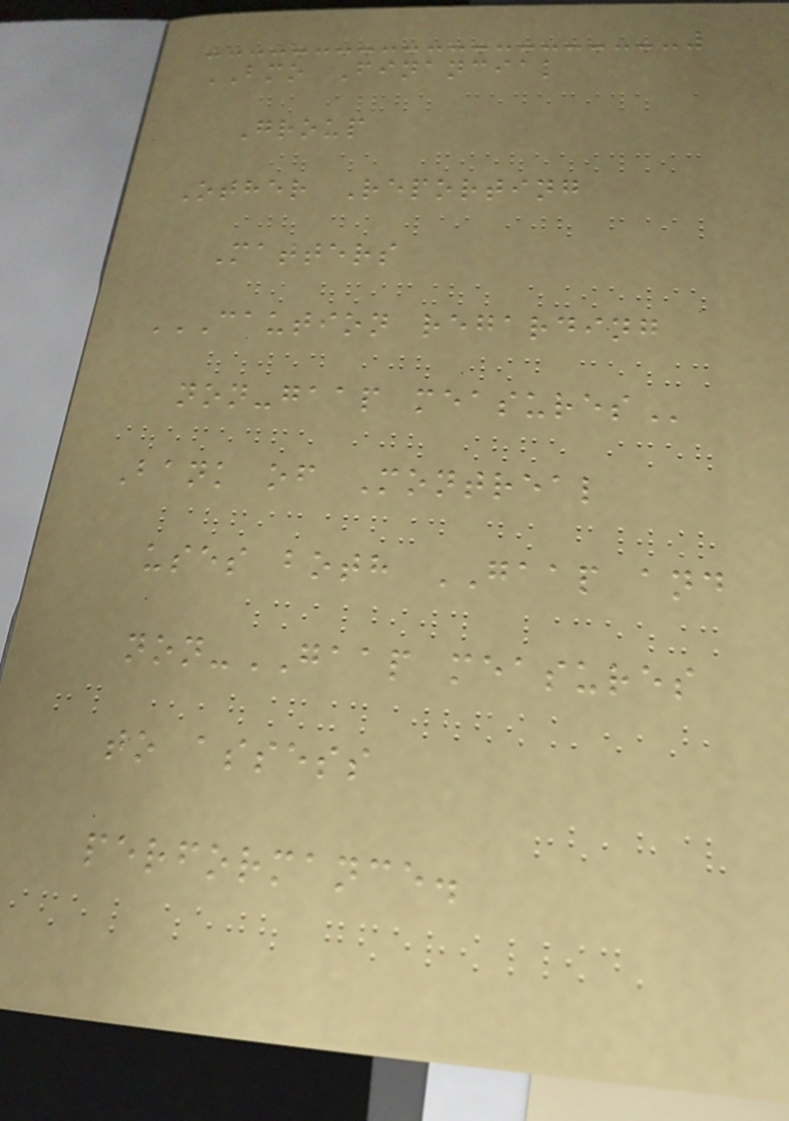BMO Financial
Group
Other Reporting
Matters
CAUTION REGARDING
NON-GAAP MEASURES
Bank of Montreal
uses both GAAP and
non-GAAP measures
to assess
performance.
